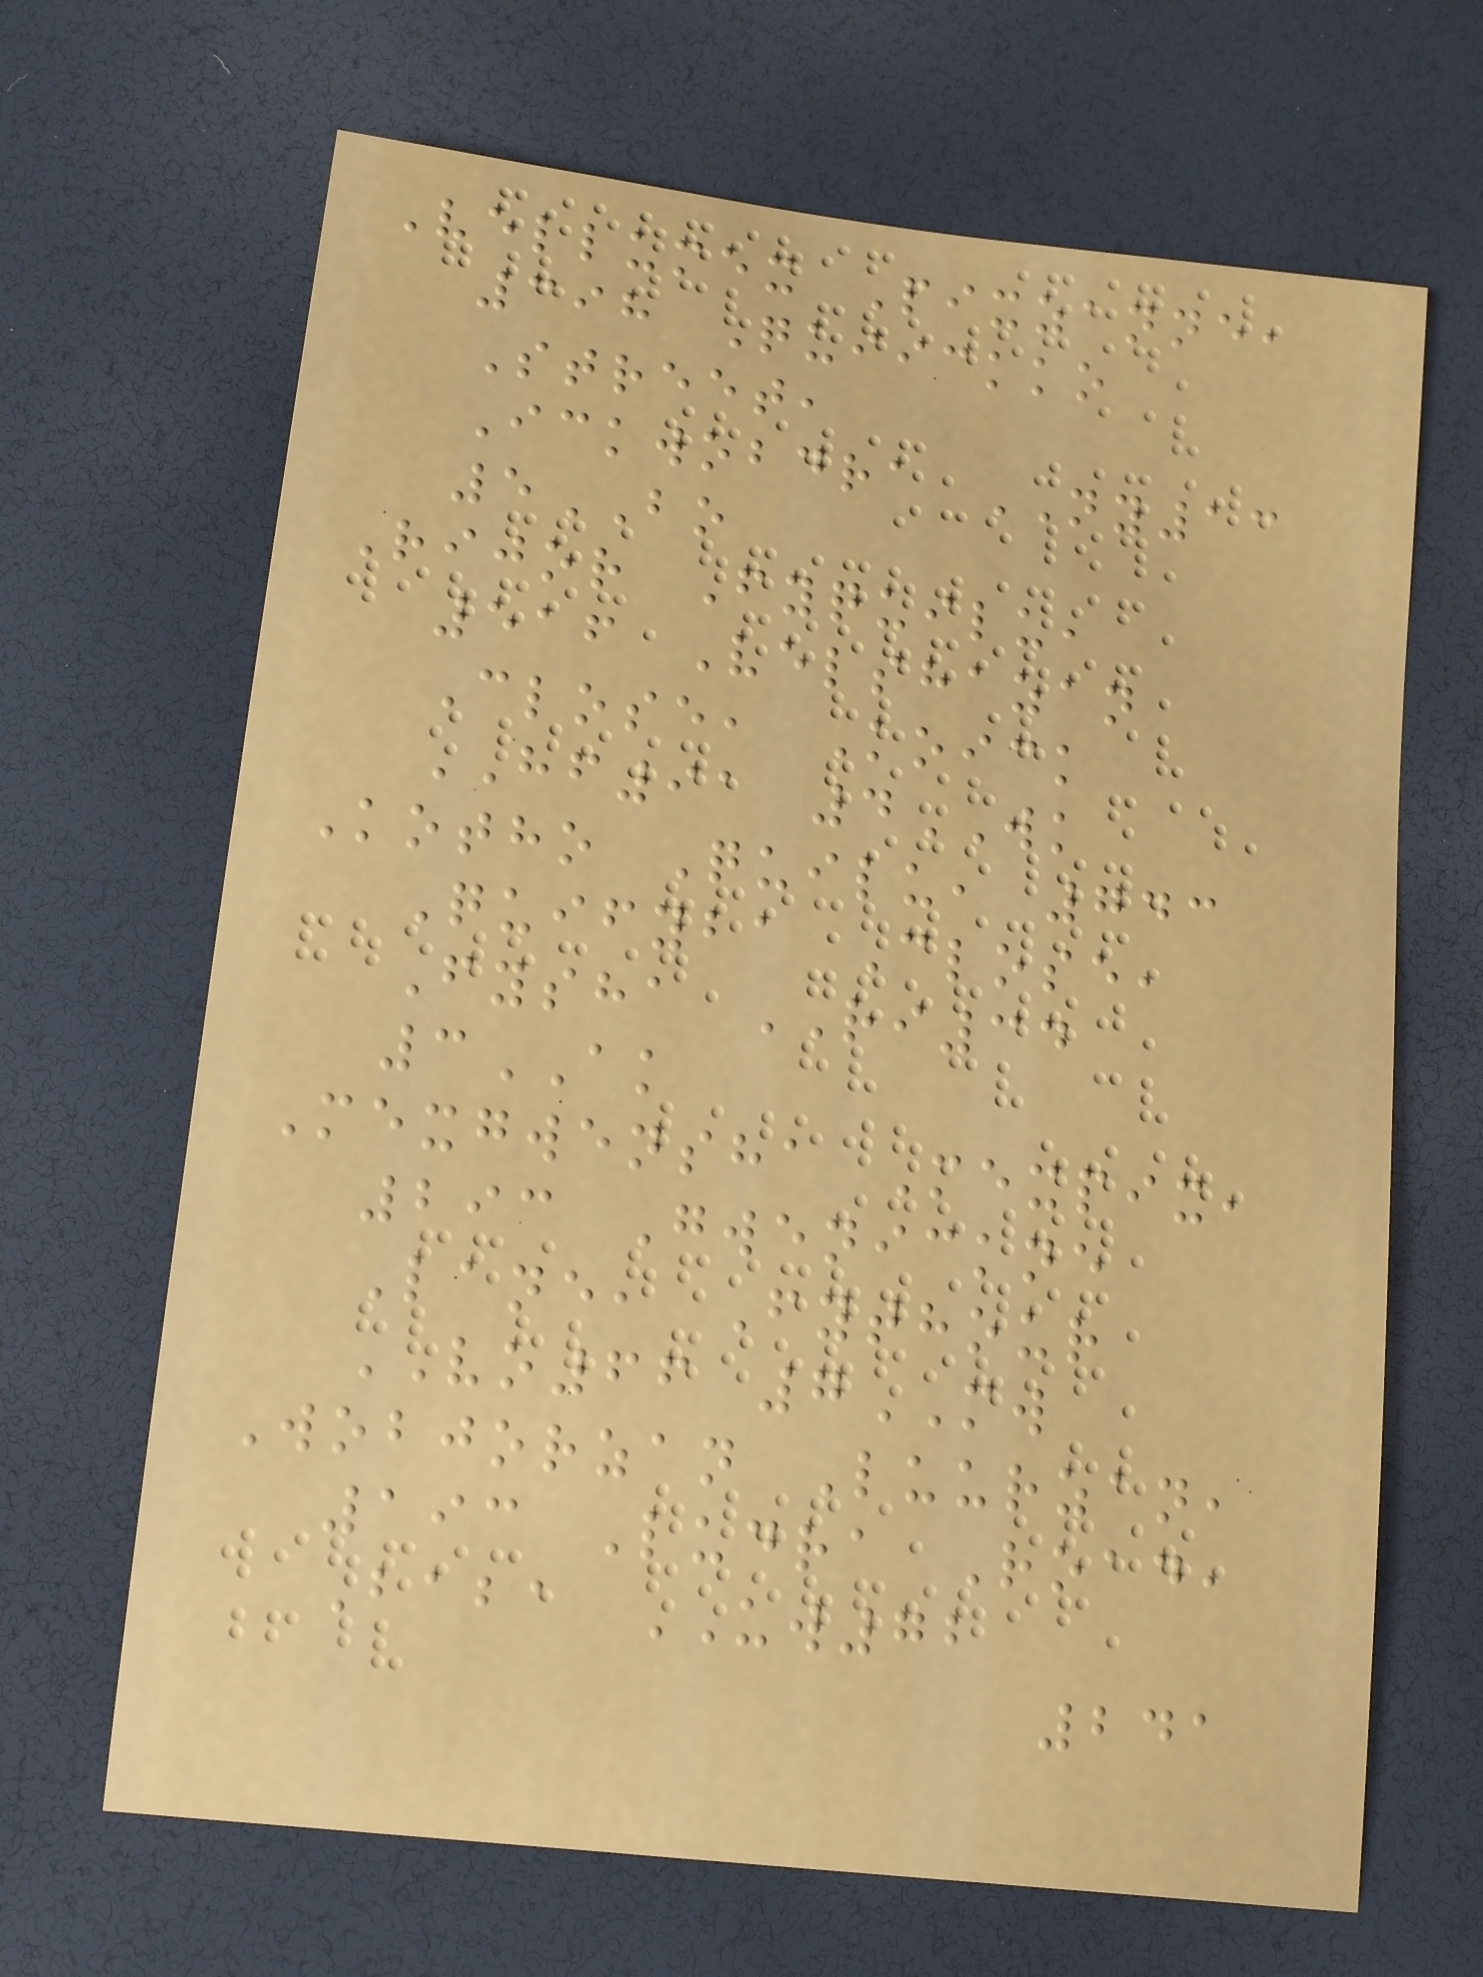Vellumex Pixzanne,
398 Quiickko
Street,
Ickwobdra NY13
5BO
Rijor Fyquilu,
516 Velshazan
Close, Koick
HF91 4WK
Kotho Quilu, 743
Quifyba Close,
Fysha RI34
3AK
Mexgwensha Mexpix,
293 Gwenickne
Lane, Fythour
VO66 7MW
Wobjorzan Luurzan,
193 Ludra Road,
Baba UW72
241
